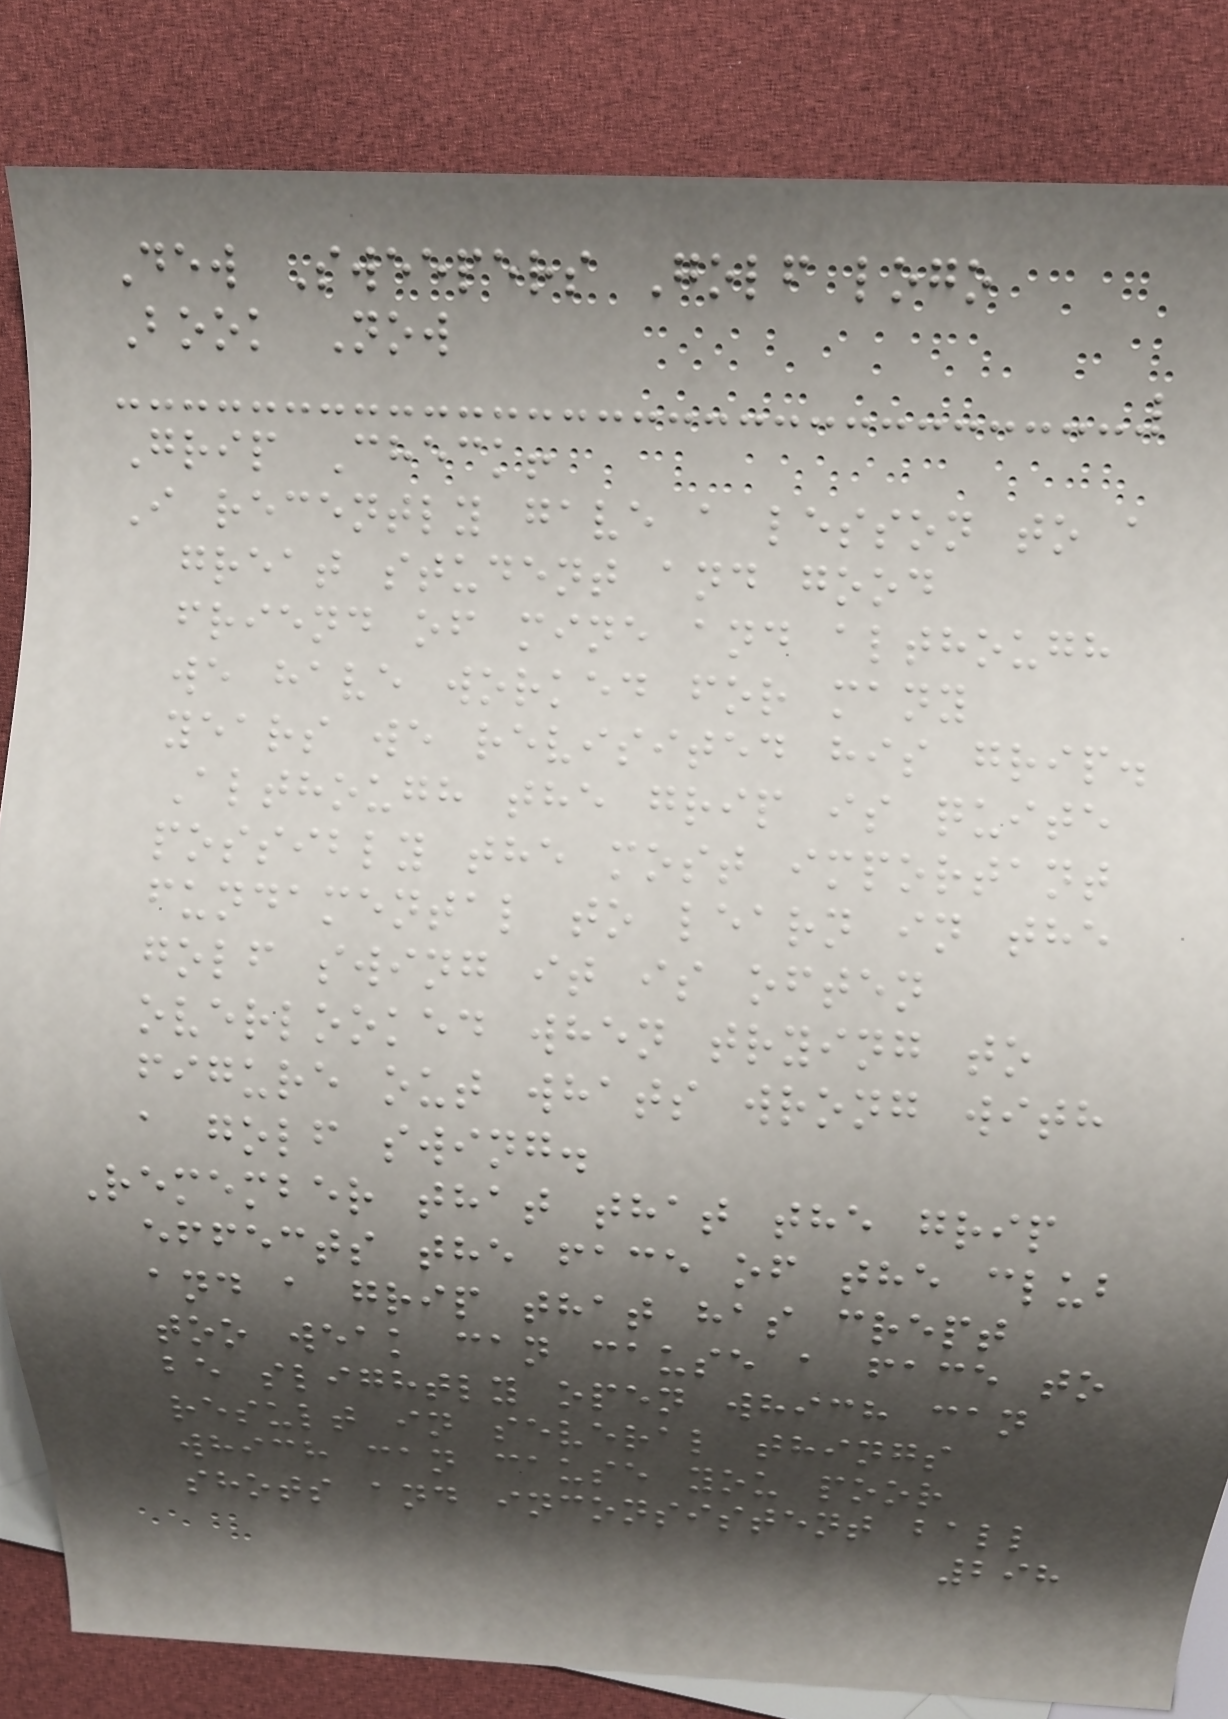Dew Sweepers Golf logo
Book Now
Grip Check!
I recently gave a lesson to a
great student and good
friend of mine and although
we have worked for many
years we revisited his grip.
Although the grip is quite
possibly the most important
fundamental to learn in the
golf swing it is often
overlooked when trying to
figure out whats wrong with
a golf swing.
Remember that that the grip
effects the face of the club
and a grip that has crept
too weak can cause a face to
be slightly open which can
result in several things
which can cause you poor
shots and inconsistent ball
298
